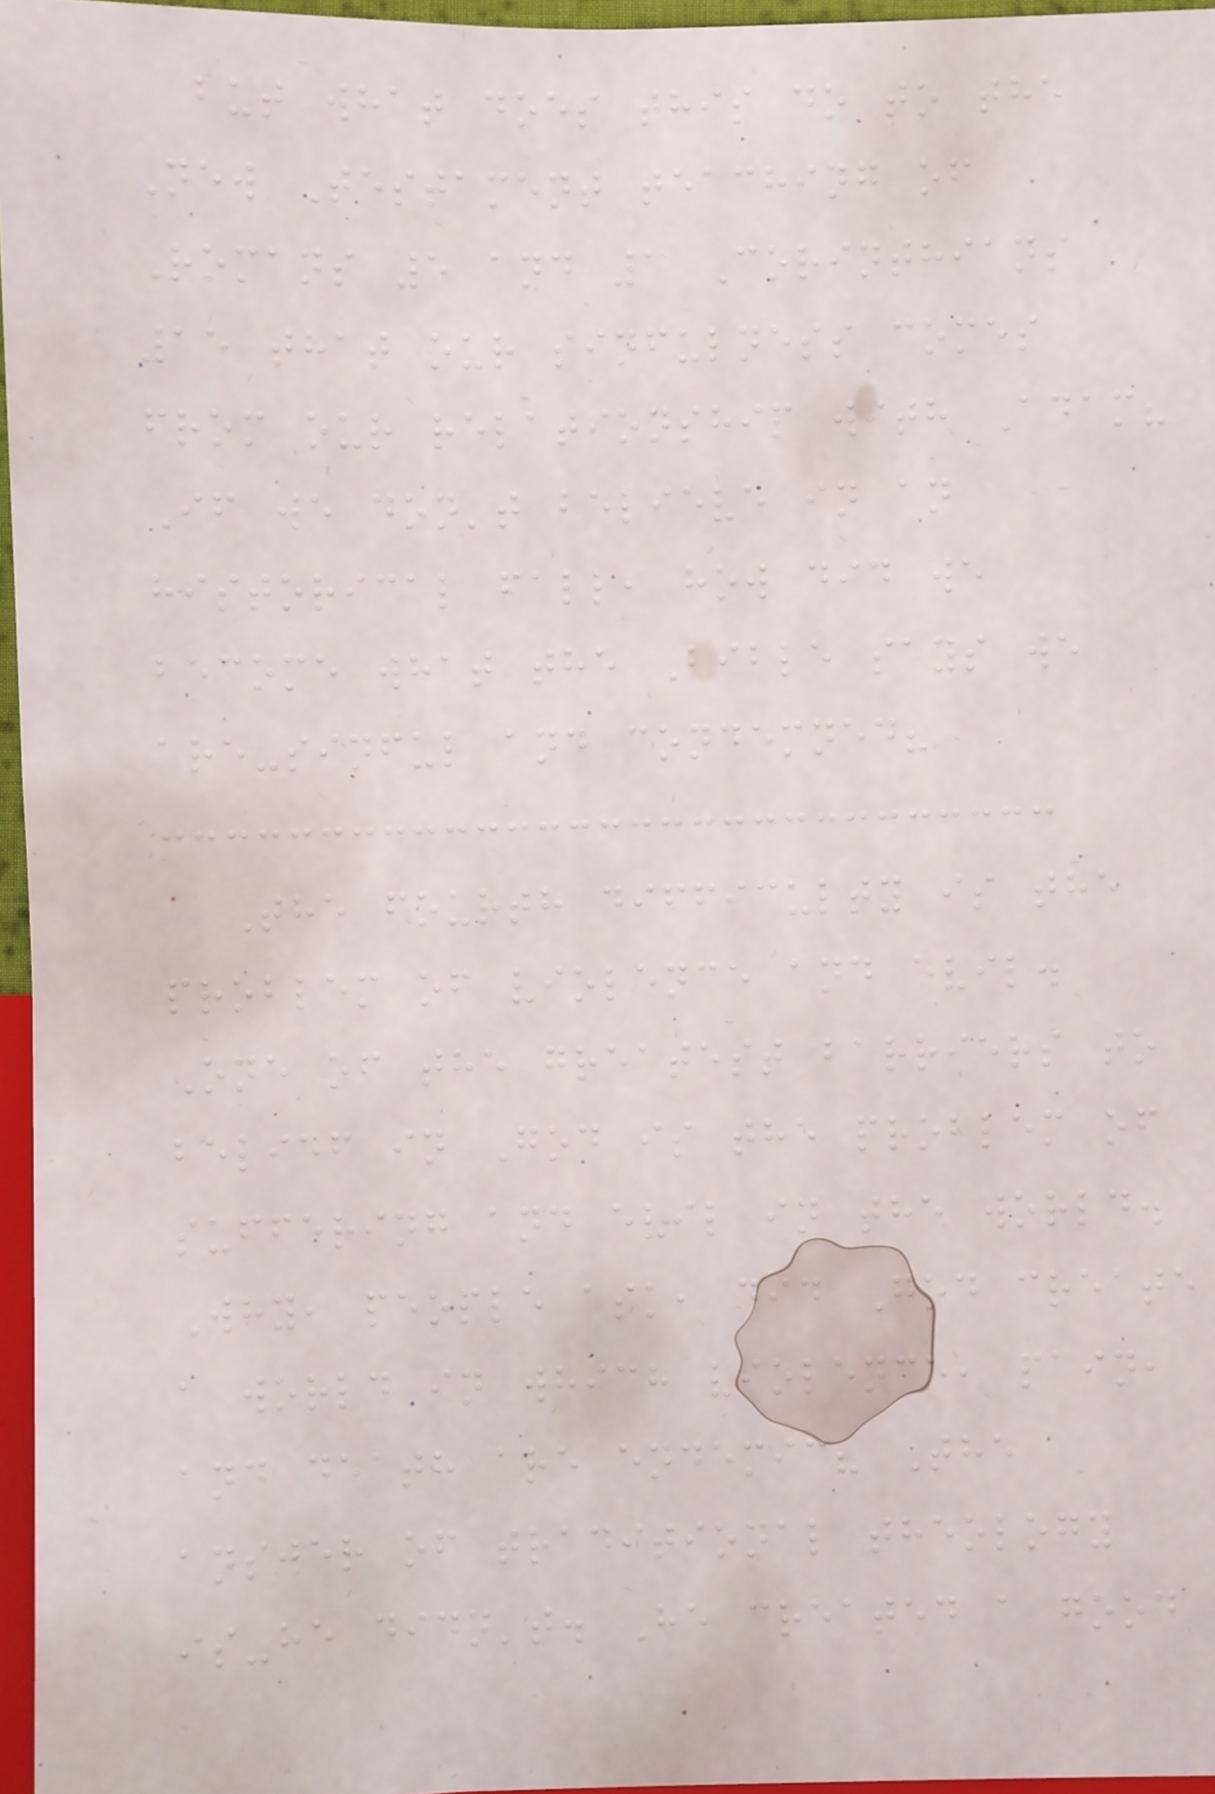but what does this do to the
New Testament teaching of
Romans 5 and 1 Corinthians
15 that our sinfulness comes
from our relationship with Adam?
If we don't believe in an
historical fall, how did we
become what the Bible says we
are-sinful and condemned?
The fourth difficulty is the
problem of violence and evil.
One of the greatest barriers to
belief in God is the problem of
suffering and evil in the world.
Why, people ask, did God create
a world in which violence, pain,
and death are endemic? The
answer of traditional theology
is-he didn't. He created a good
